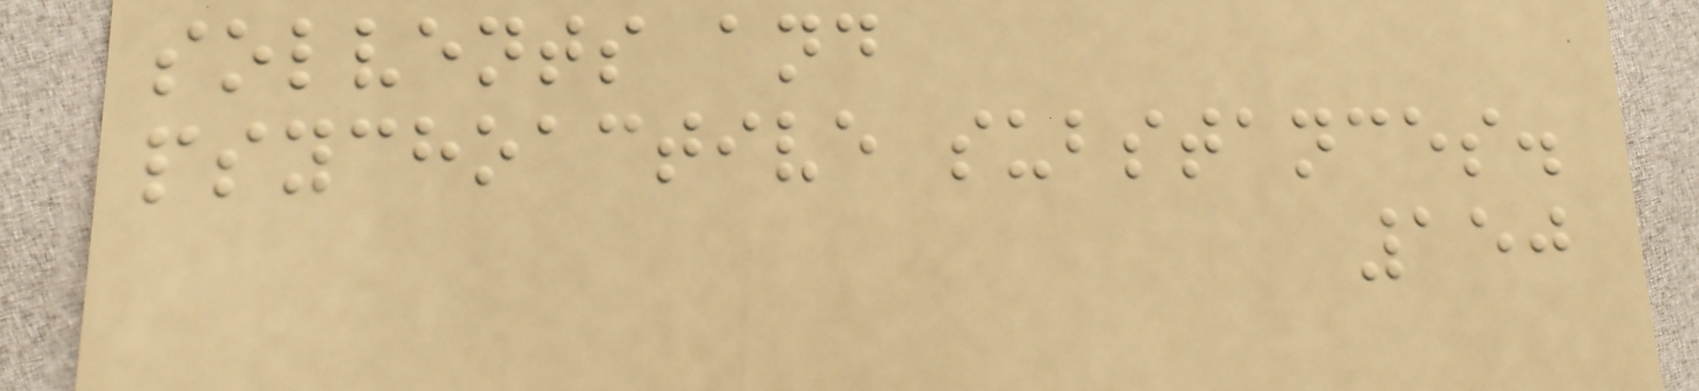solvents and
psychoactive substances.
150
